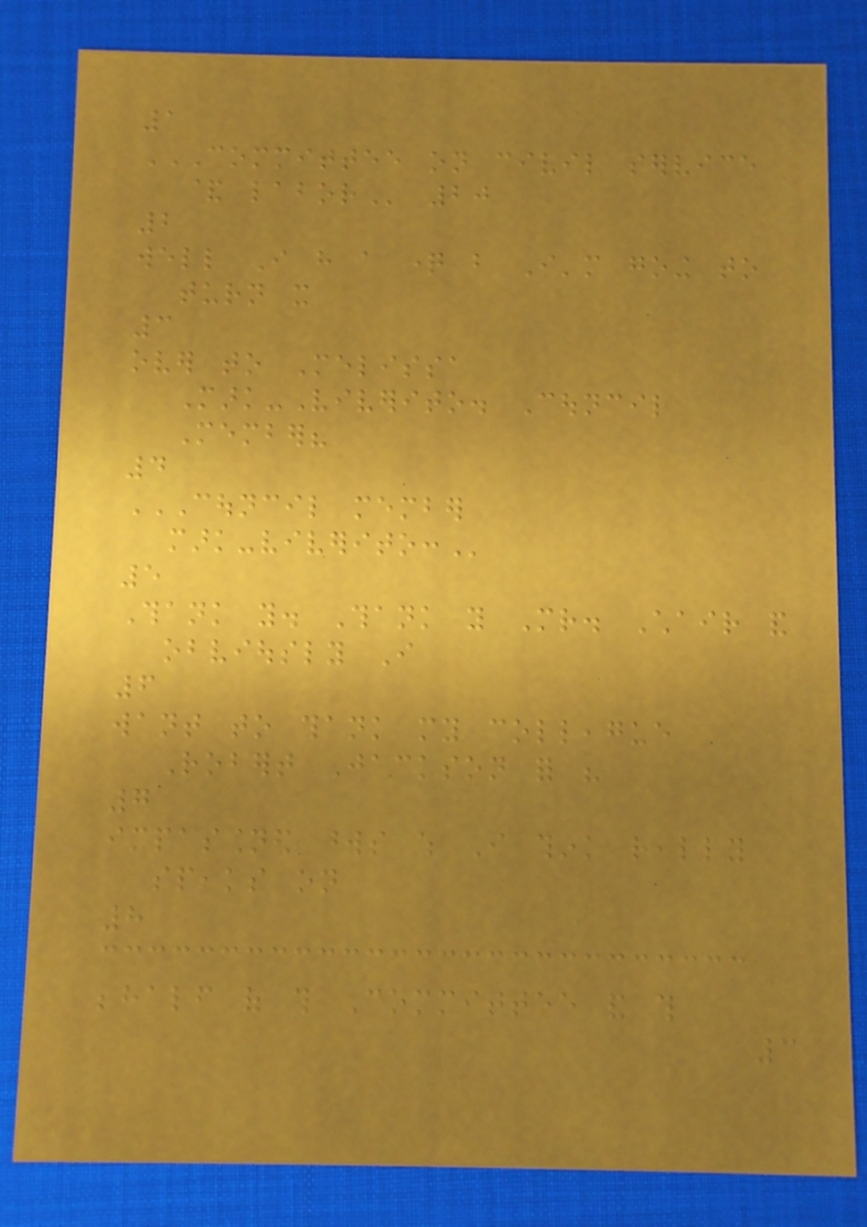1
COMMITTEE ON CIVIL SERVICE
& LABOR 20
2
well I have a question but I'm going to
turn it
3
over to Melissa
Mark-Viverito. Council
Member?
4
COUNCIL MEMBER
MARK-VIVERITO:
5
Thank you. Thank you Mr. Chair and
obviously I
6
want to thank my colleague
Robert Jackson for his
7
impassioned words which I think really
speaks on
8
behalf of this Committee and this
3
